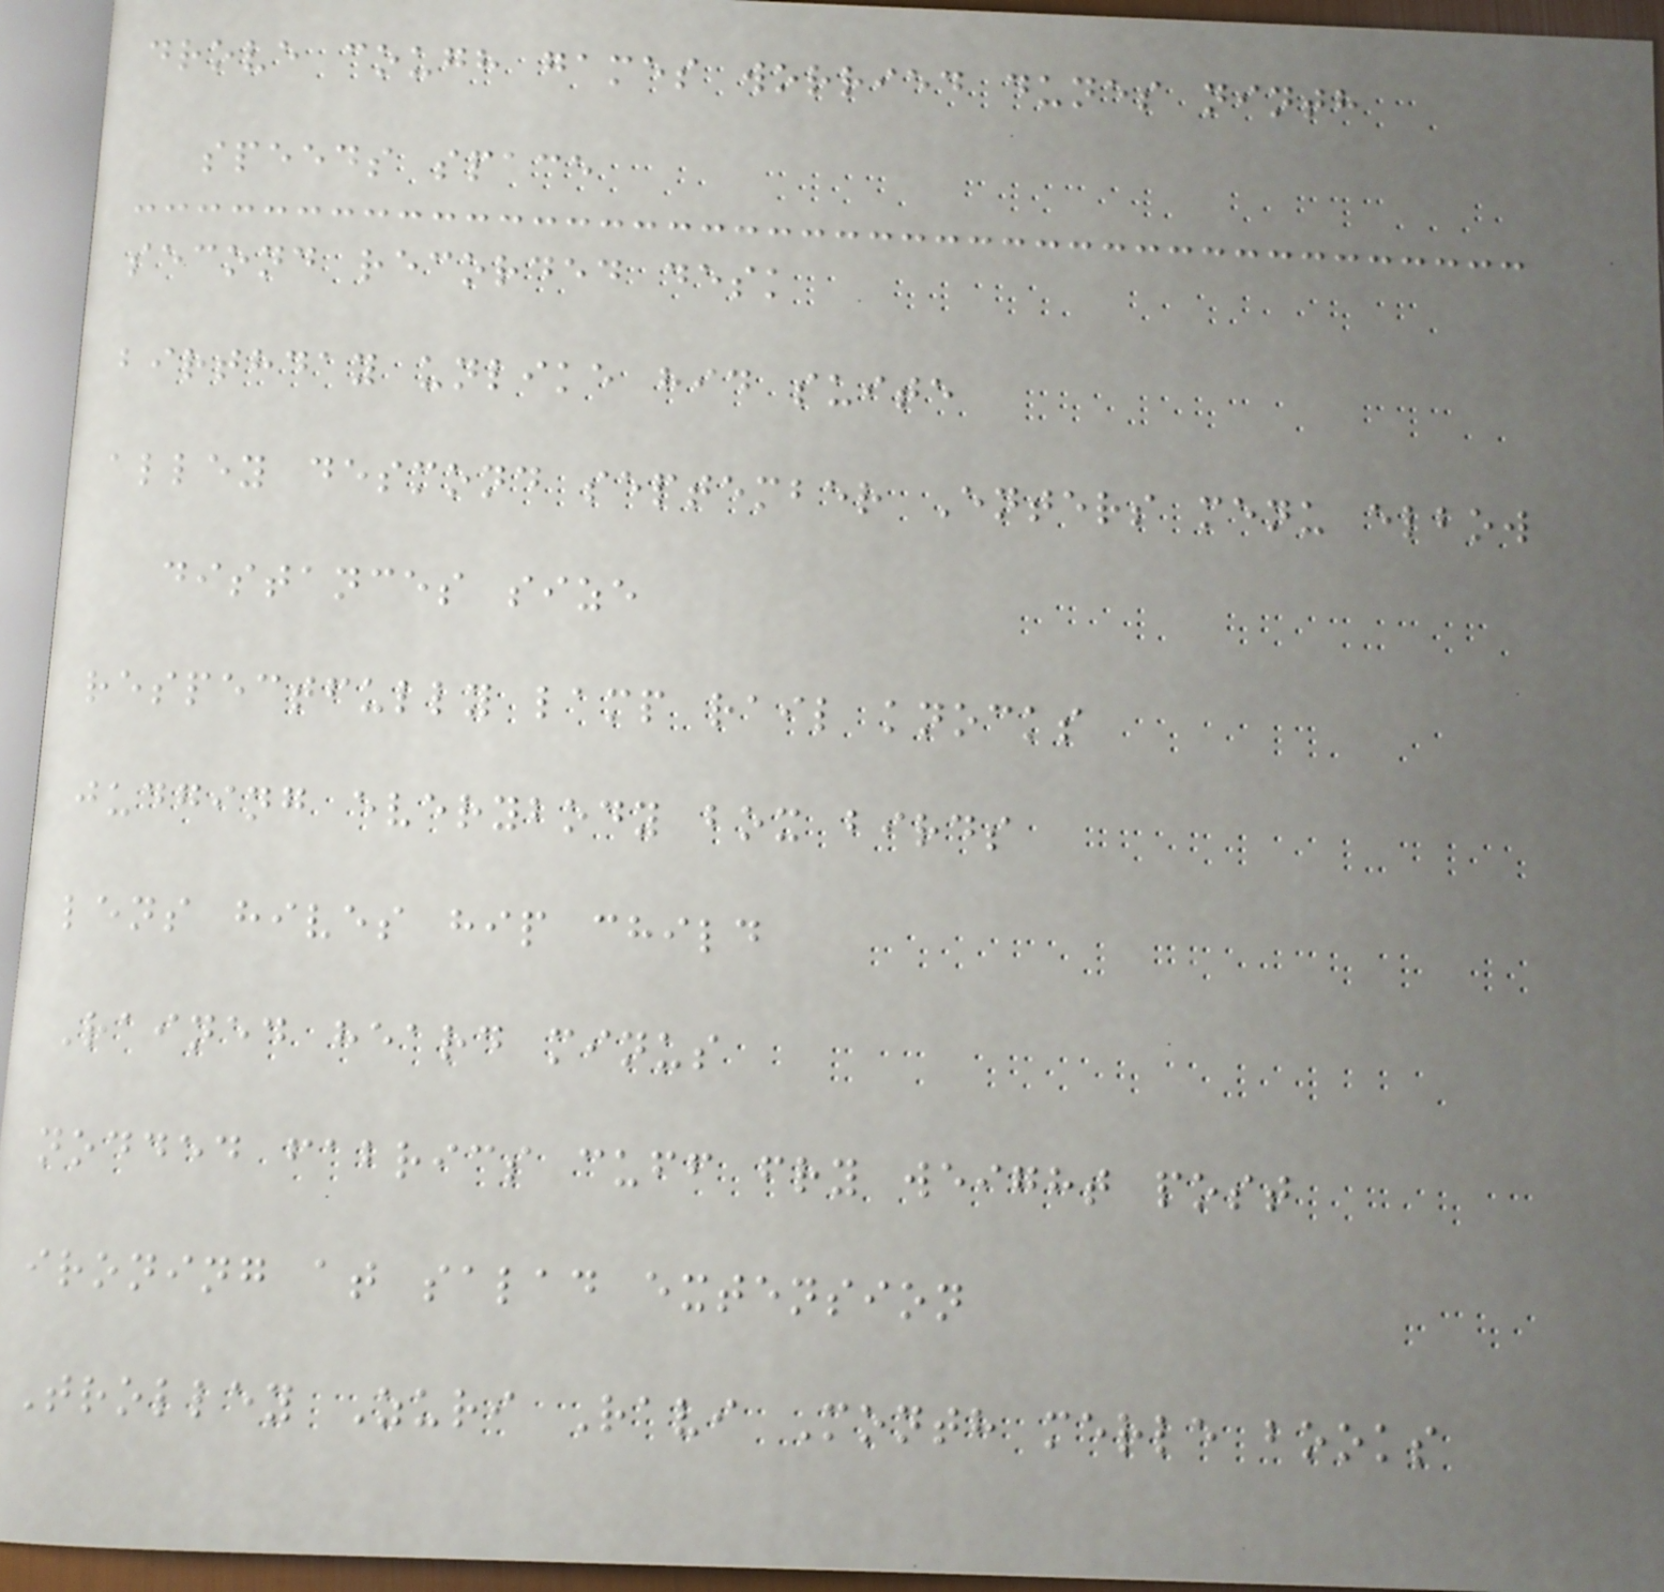drove cough games worried dunes ninth
speeds space
second recorded desk
birthday unlike hid suite
alley desmond september Enters menu elbow
distances size
respectfully lamp rail knocks
judging everybody box birds
lens hives hip child
Rained heard minus
nodded fabrics cuff fry weight post
ironing at salad extension
Trolley Zuri Ravi Month merle books
